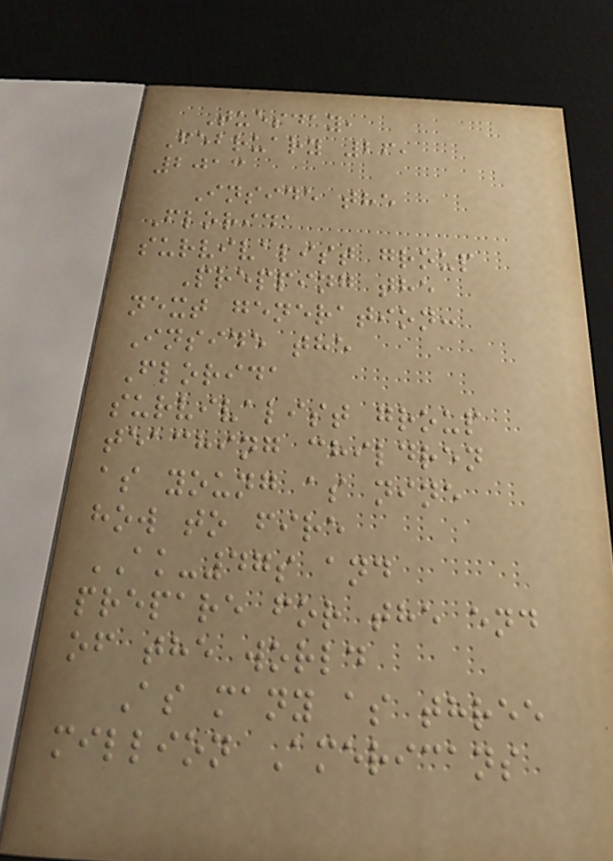Tuesday,
February 26,
2013
Inside the
Florida
survivalist group
Prepping the
next generation:
Inside the
Florida
survivalist group
teaching children
as young as nine
how to fire
AK-47s and
prepare for the end
of the world
As many as three
million Americans
